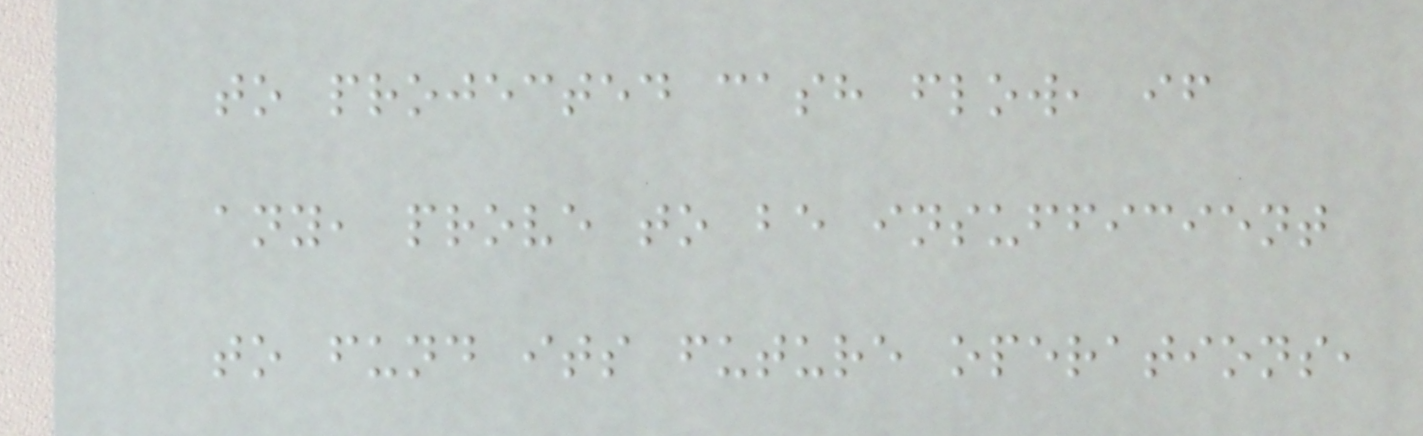to projected cash flow, if
any, prove to be insufficient
to fund its future operations,
